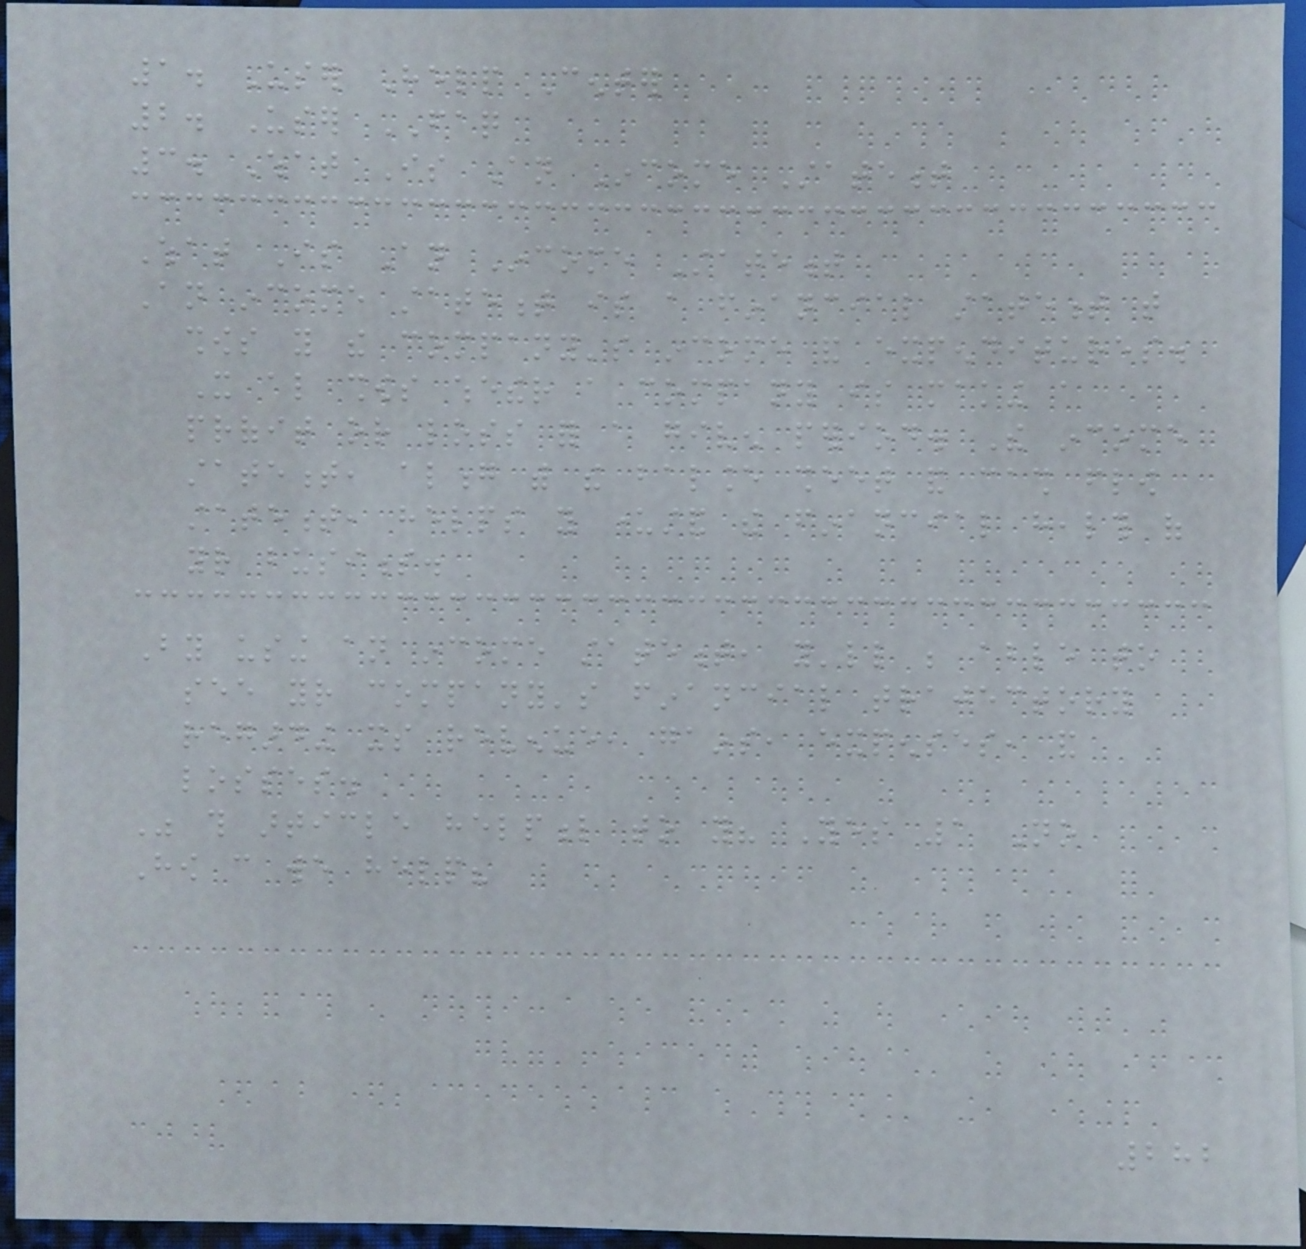1. User Help Center
2. User FAQ
3. What Is An Income Statement
What Is An Income Statement
An income statement is a financial statement that
shows you the company's income and expenditures.
It also shows whether a company is making a
profit or loss for a given period. The income
statement, along with the balance sheet and cash flow
statement, helps you understand the financial health of
your business.
By using an income statement, you'll be able to
see your company's financial trajectory
regarding its revenue, gains, expenses, and
losses.
Was this article helpful to you? Yes 1 No
How can we help?
282
